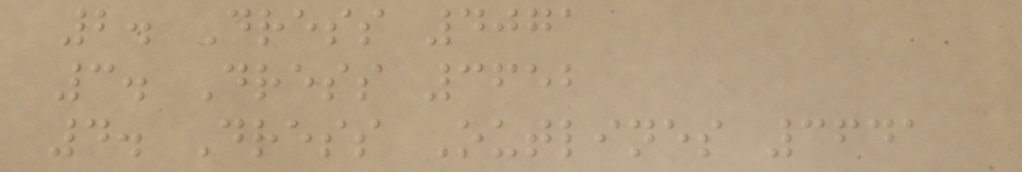2. Dress 4071
3. Dress 3652
4. Dress Outlines 3641
